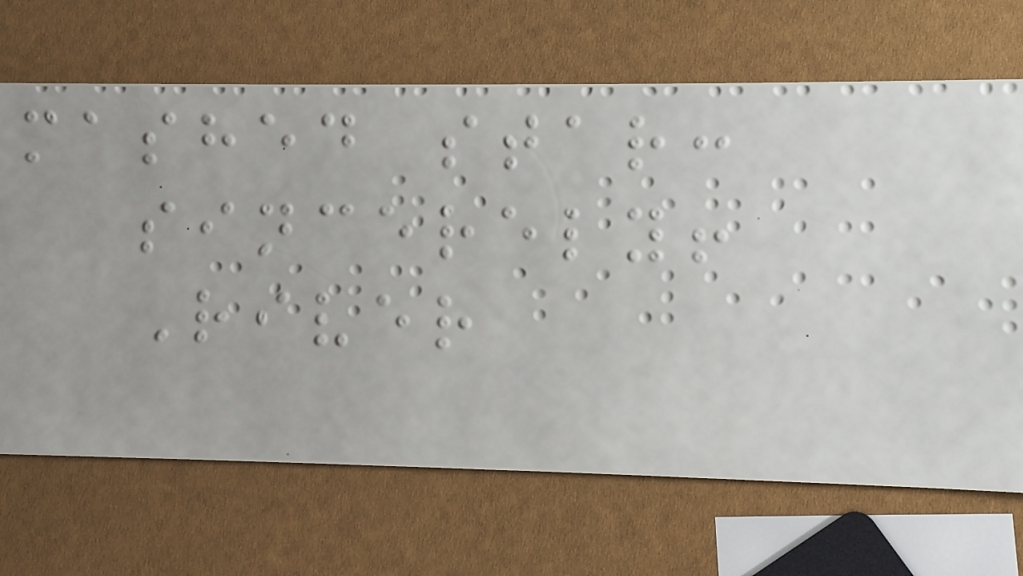mashed star:
sincerely!
River
